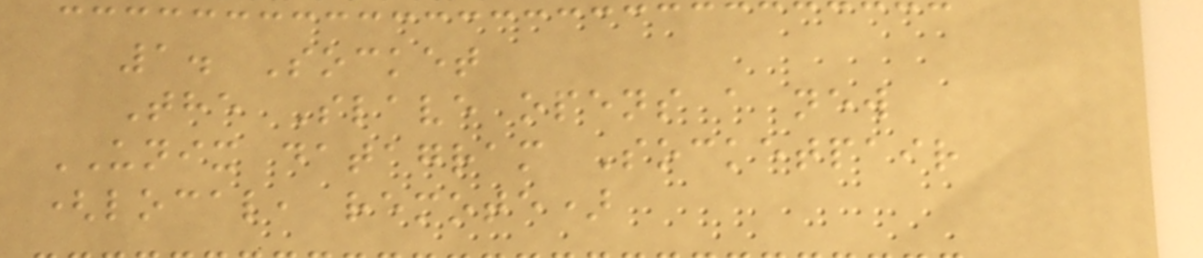1. Socket
The Slave opens a new
UNIX datagram Socketpair
(local, remote)
